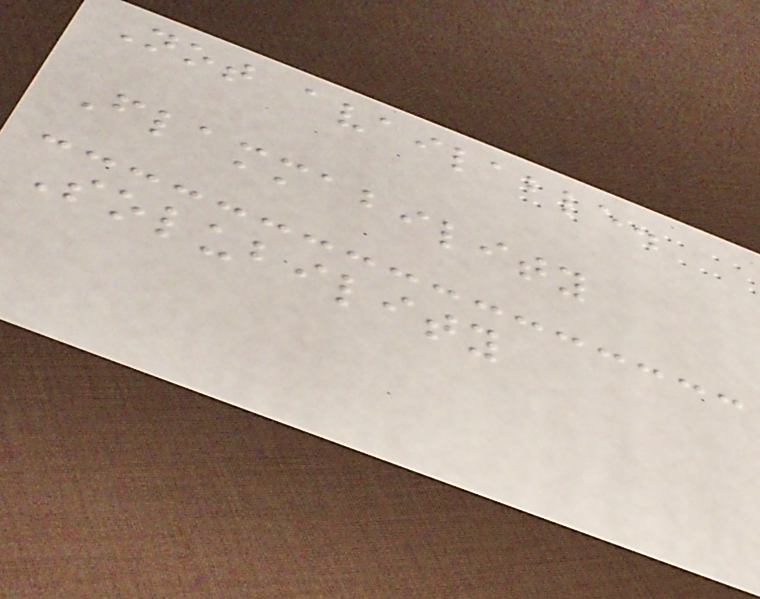Not available.
Flammability
Solubility
